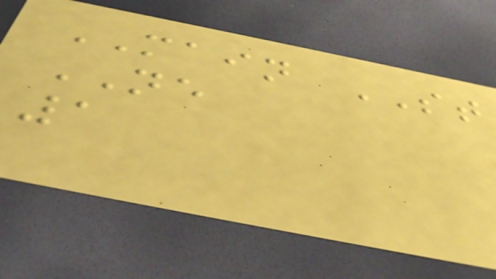MAIN ST
NE
1
